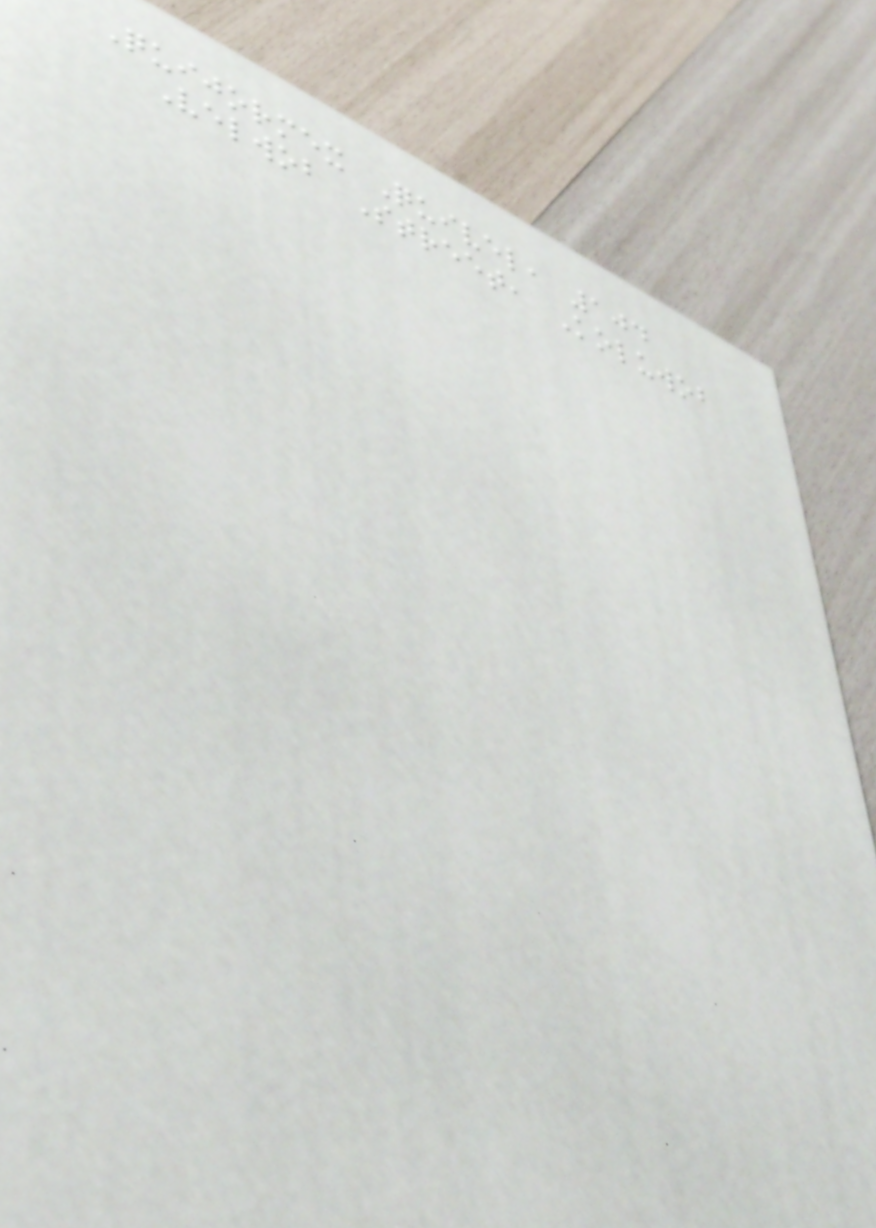Quijormex Quivel, 104
Velwob Street, Koluwob
